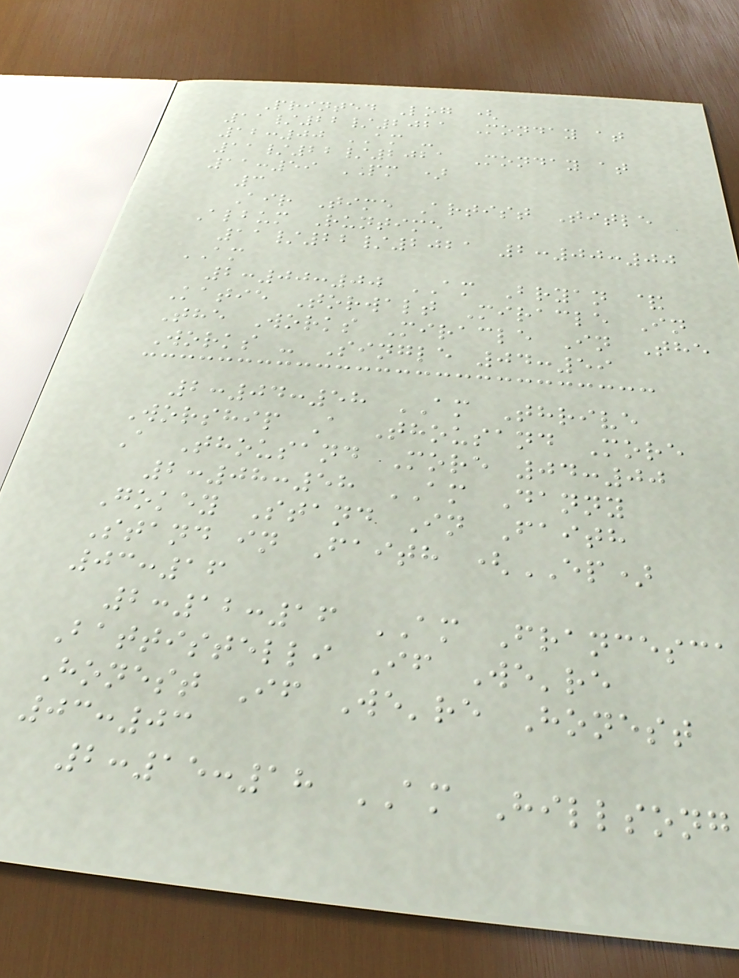Printed Log (
11/22/2021 Monday at
12:00 AM -
11/22/2021 Monday at
11:59 PM )
3
Air Time Artist Title
Album Runtime
11/22/2021 2:00:00
AM
2:00:00 AM Bryan &
Katie Torwalt Miracle In
The Works Miracle In The
Works - Single 04:59
2:04:58 AM Thrive
Worship A Thousand More
A Thousand More 04:00
2:08:58 AM Danny
Gokey Stand In Faith
Stand in Faith (EP)
03:16
2:12:16 AM Francesca
Battistelli If We're
Honest If We're Honest
03:03
2:15:18 AM Hillsong
